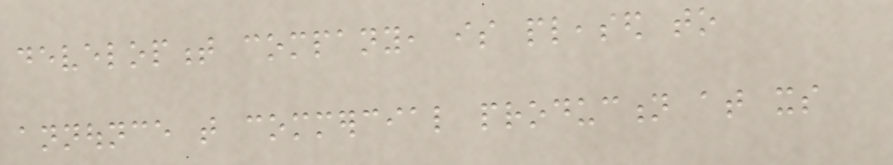development company, is pleased to
announce that commercial production at its
